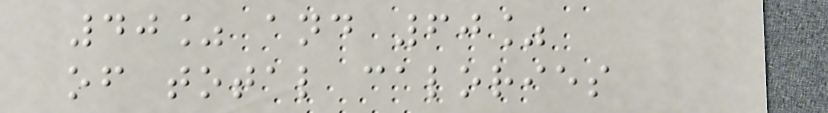40% and 60%
of total calories
